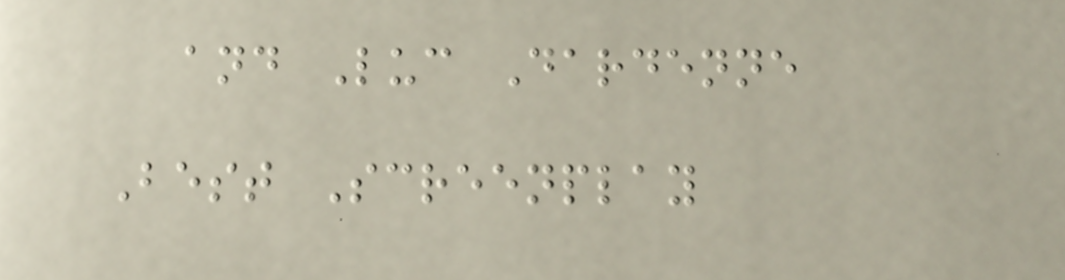and Luc Dardenne
Best Screenplay
